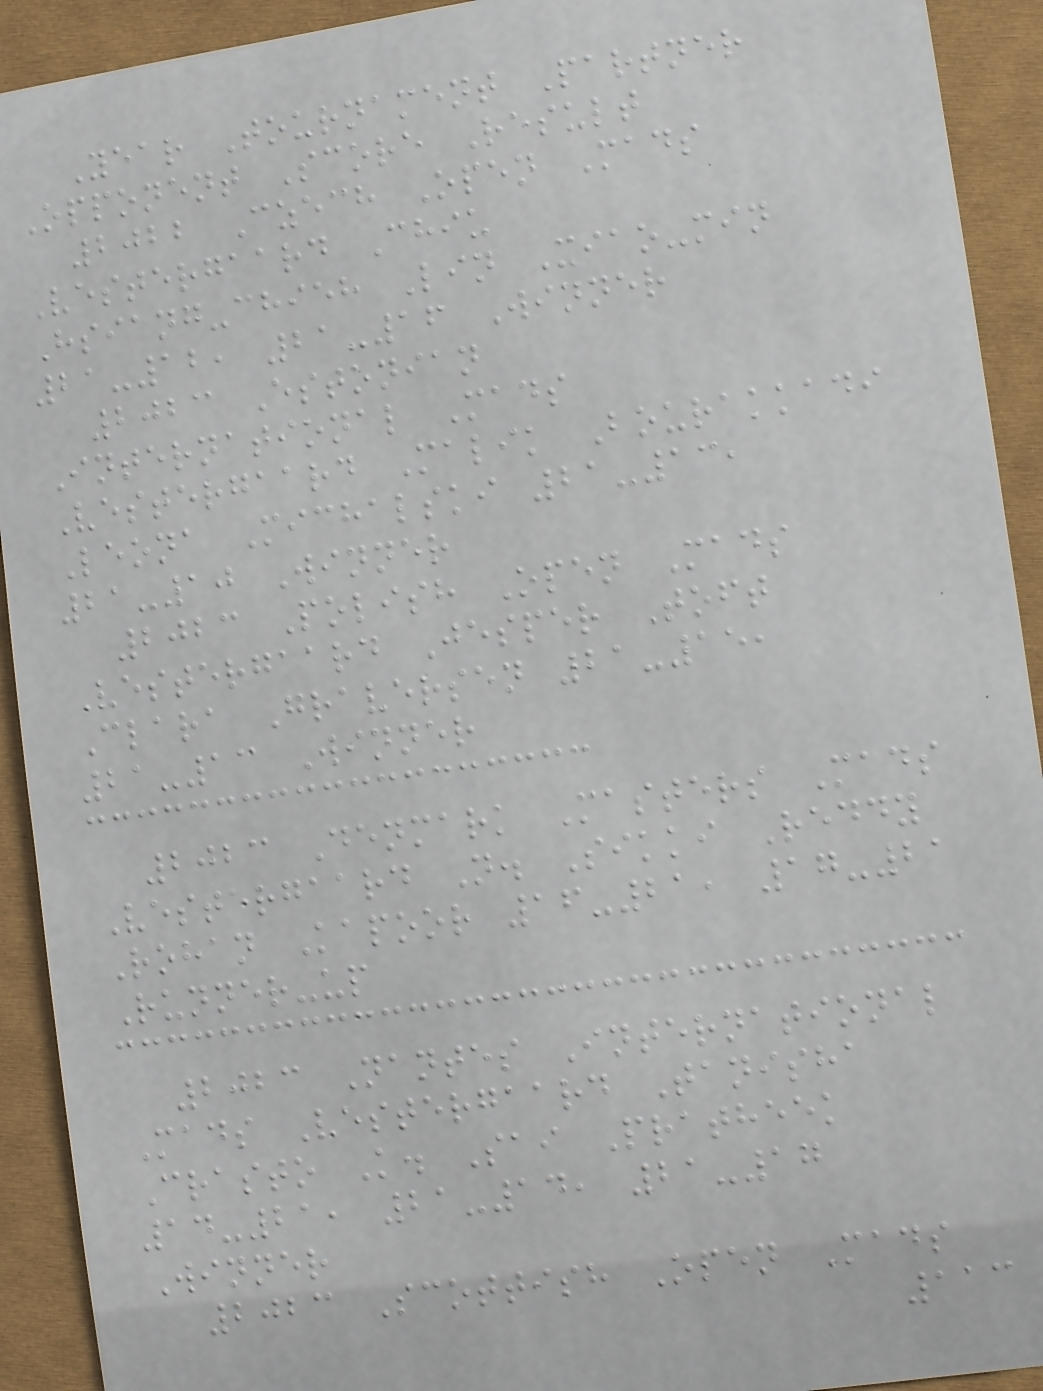Year Tournament Partner
Opponent Score Result
2022 Czech Open Mads
Vestergaard Chiu
Hsiang-chieh Lin Xiao-min
21-12, 21-16 Winner
2023 Estonian
International Mads
Vestergaard Malik Bourakkadi
Leona Michalski 21-13,
21-10 Winner
2023 Polish Open Mads
Vestergaard Jesper Toft
Clara Graversen 21-15,
21-13 Winner
2023 Denmark Masters Mads
Vestergaard N. Sikki Reddy
Rohan Kapoor 16-21, 17-21
Runner-up
2023 Nantes International
Mads Vestergaard Tanisha
Crasto K. Sai Pratheek
14-21, 21-14, 21-17
Winner
2023 Scottish Open Mads
113
